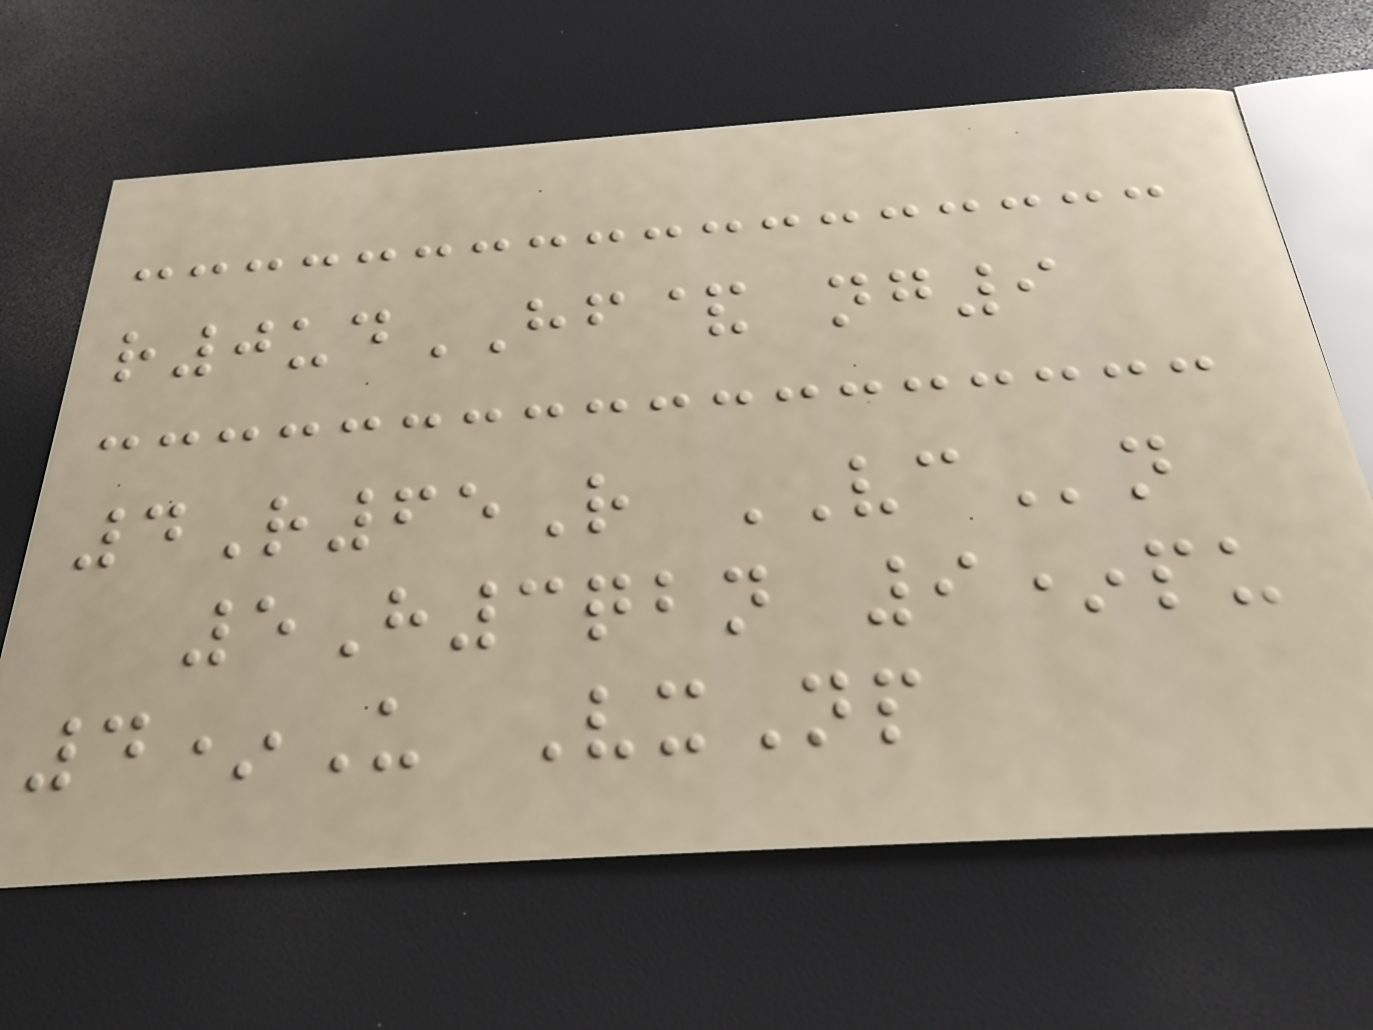r0udHF& ng9
4R65R VCn
5H3qbn 9*pu
4*U VxNp
